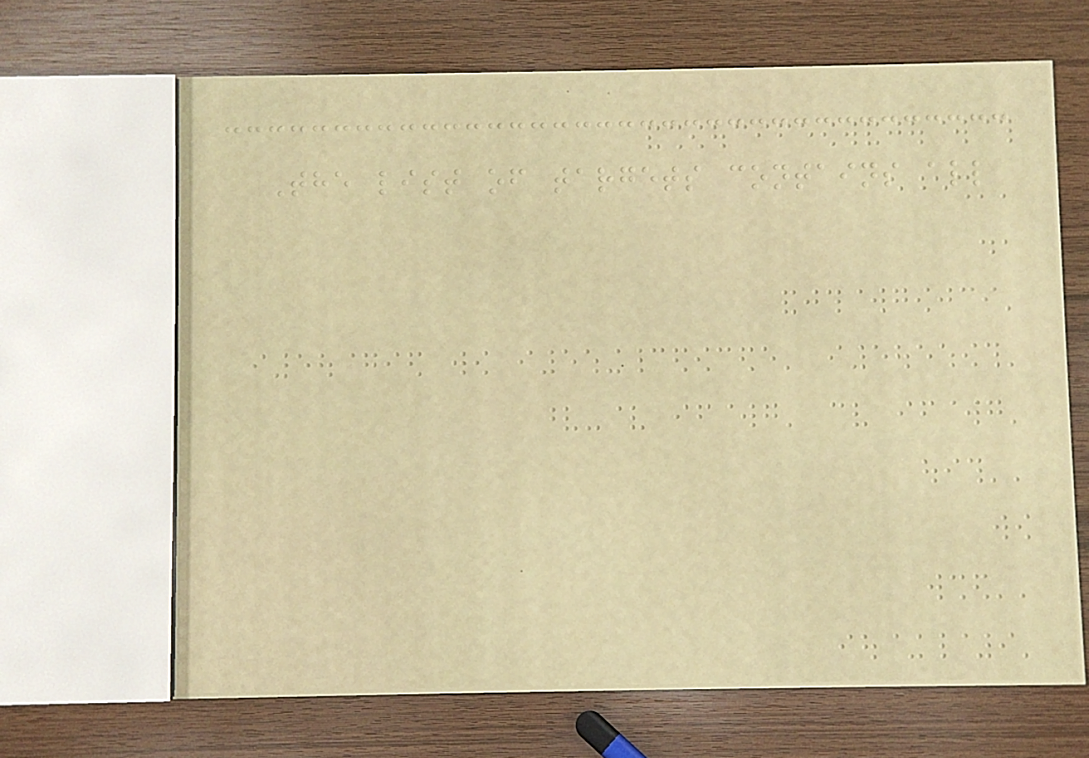The list of targets contains all
